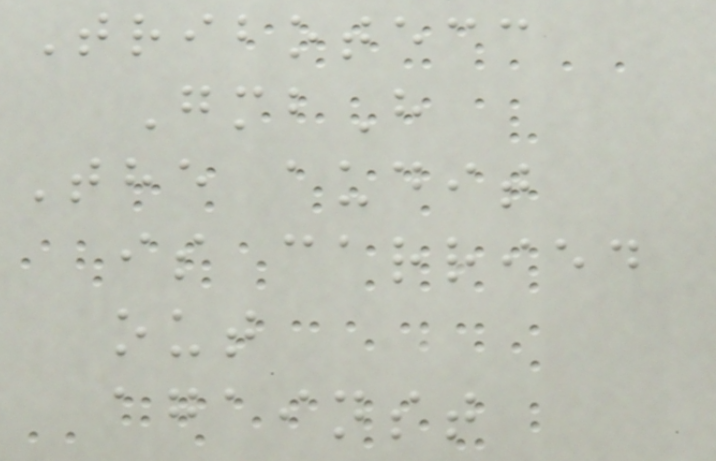Tribotecc
GmbH
The audit
is carried
out
against
